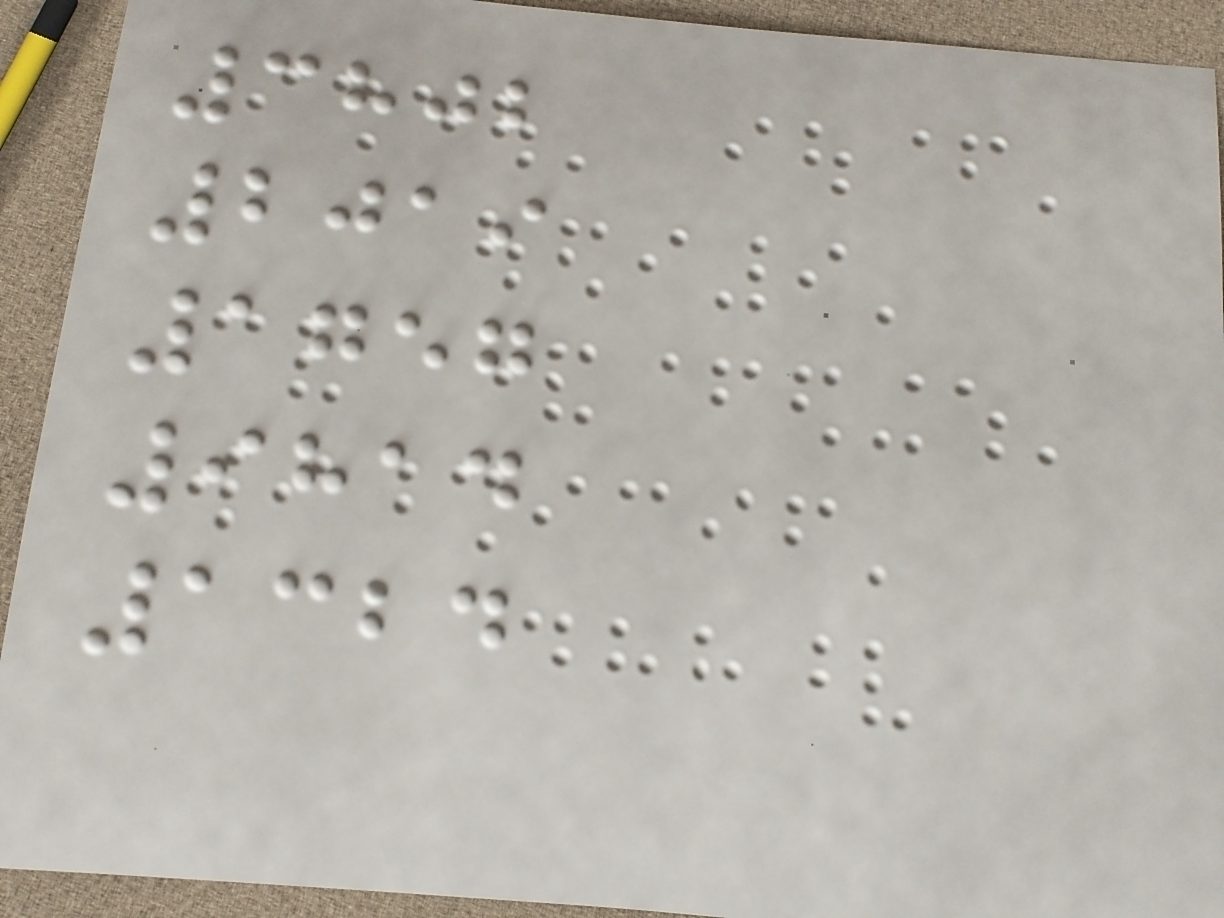3802
2019
1757
9814
1324
